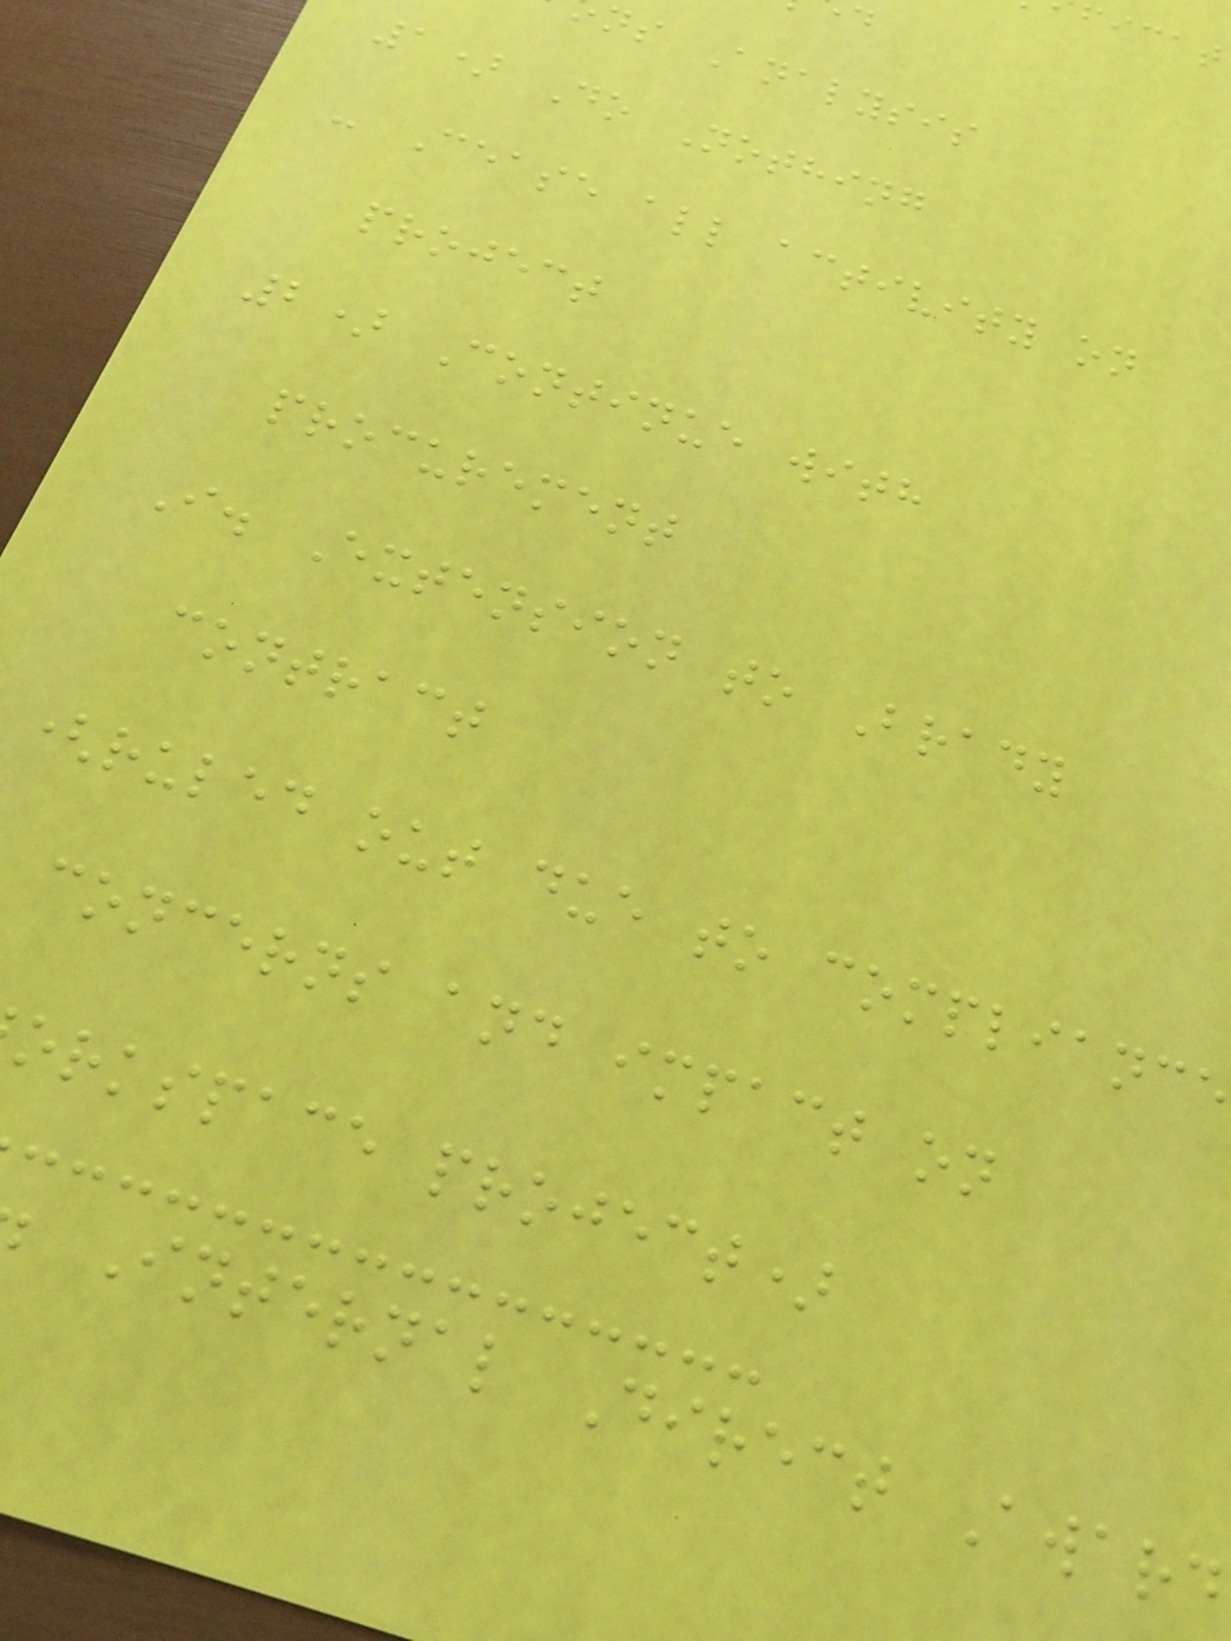ns Analysis
1) Do Nothing
- Cease all activity on
project
2) Continue with
procurement
I. Extension to Brady
contract
(ruled out due to compliance
concerns and impact on
orkspace project)
Internal Direct Award
